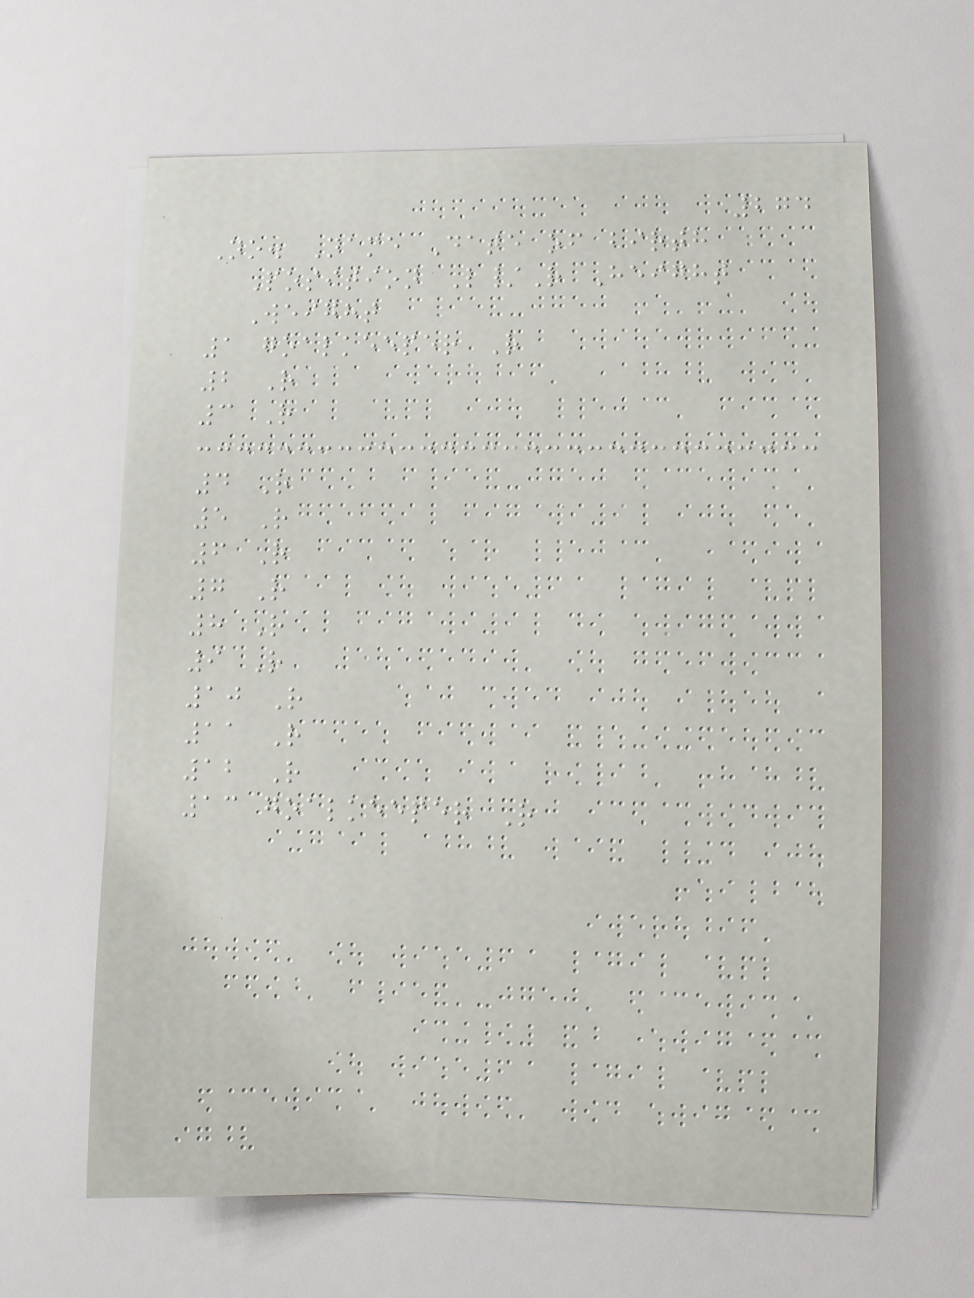274
No. Name Date of birth
Position L/R Height
Weight
1 goalkeeper R
2 R
3 R
4 R
5 R
6 R
7 R
8 R
9 R
10 R
11 R
12 R
13 goalkeeper R
